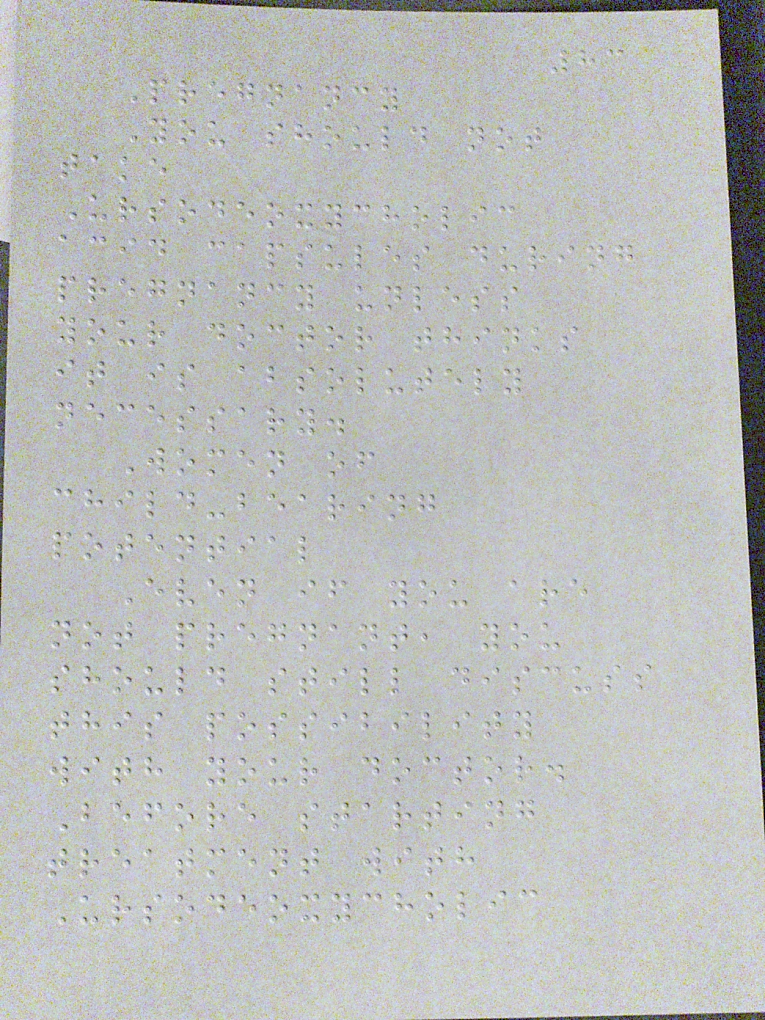83
Pregnancy
You should not
take
Ursodeoxycholic
acid capsules during
pregnancy unless
your doctor thinks
it is absolutely
necessary.
Women of
child-bearing
potential
Even if you are
not pregnant, you
should still discuss
this possibility
with your doctor.
Before starting
treatment with
Ursodeoxycholic
